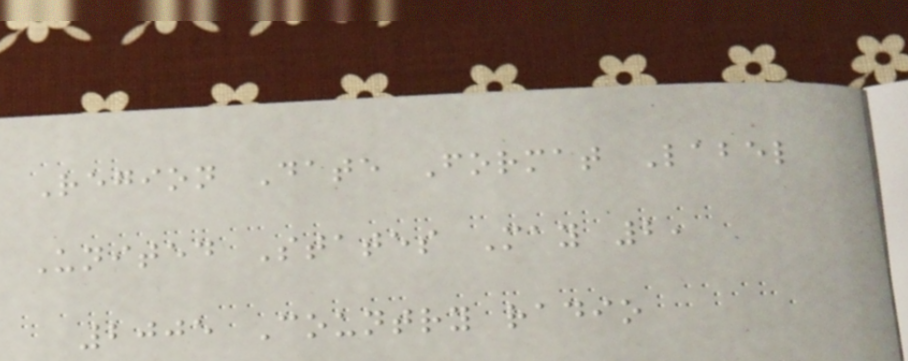Region Date Format Label
United States May 2,
2005 Country radio
